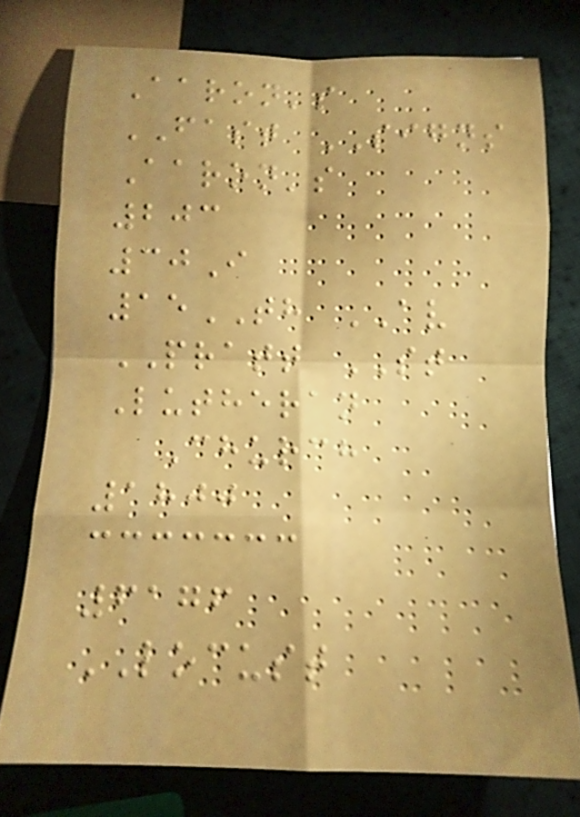Aaron's
FAST SIGNS
Aaron's
203
30I
15TH AV
PRATT ST
Lutheran
Church
1800
6176
LOCUST
